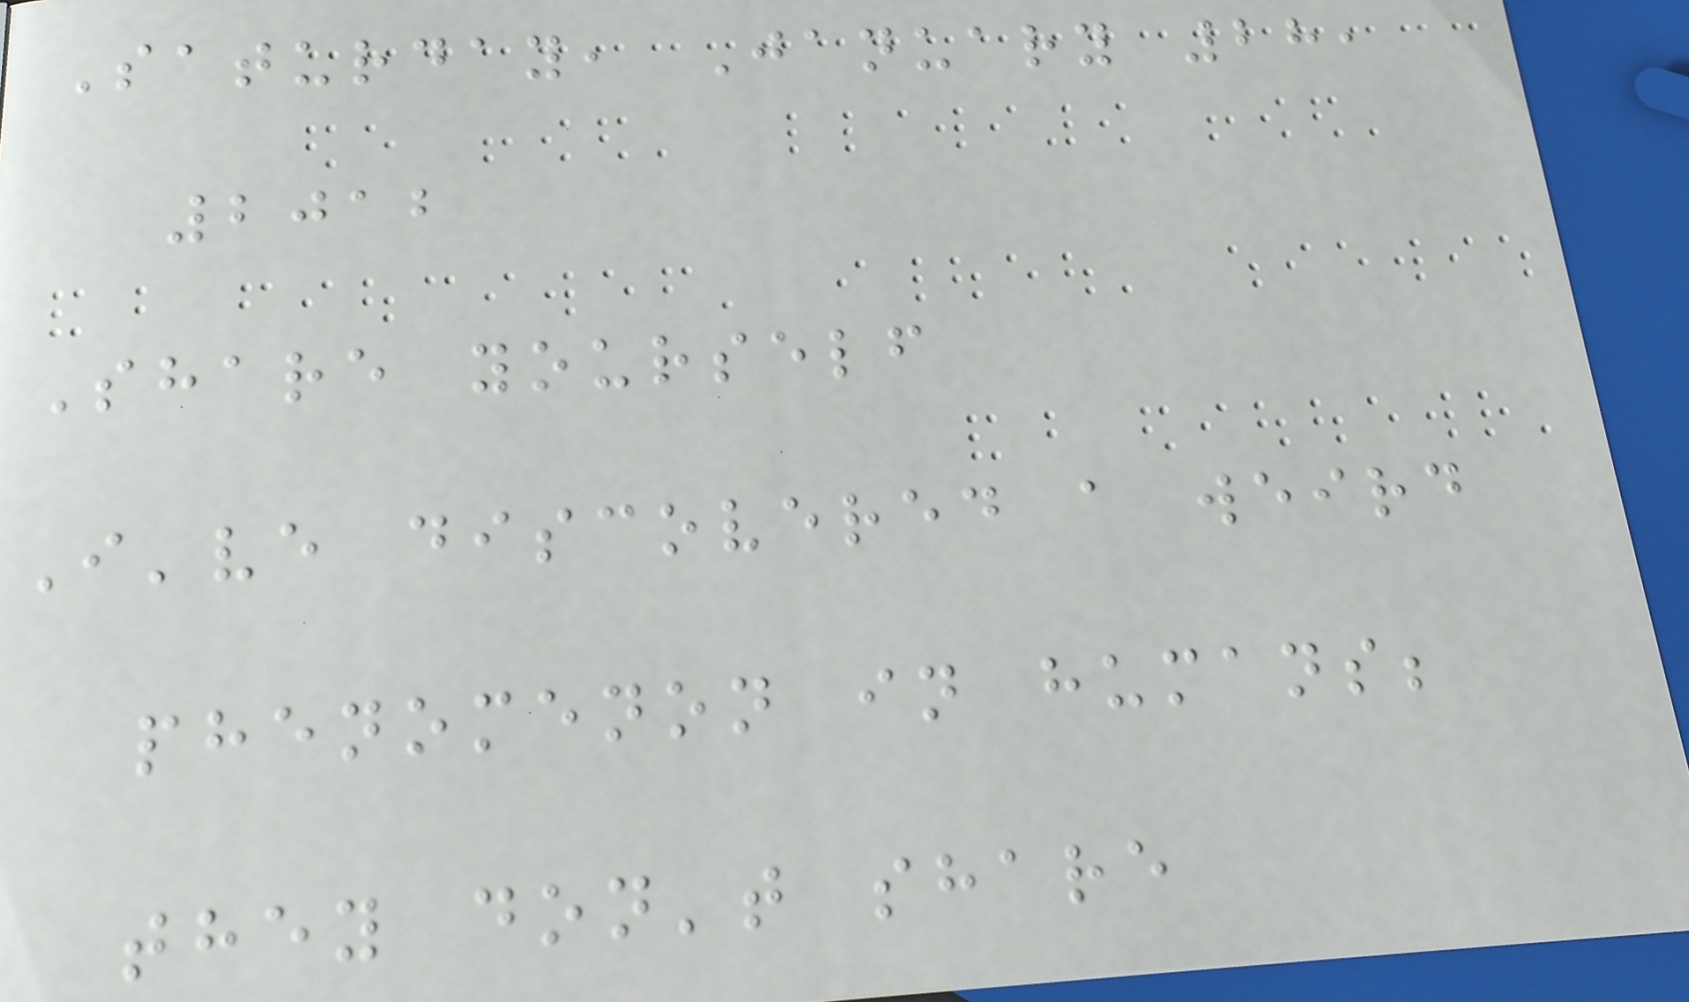Saturday, January 28,
2012
Share yourself
I've discovered a weird
phenomenon in humans;
they don't share
